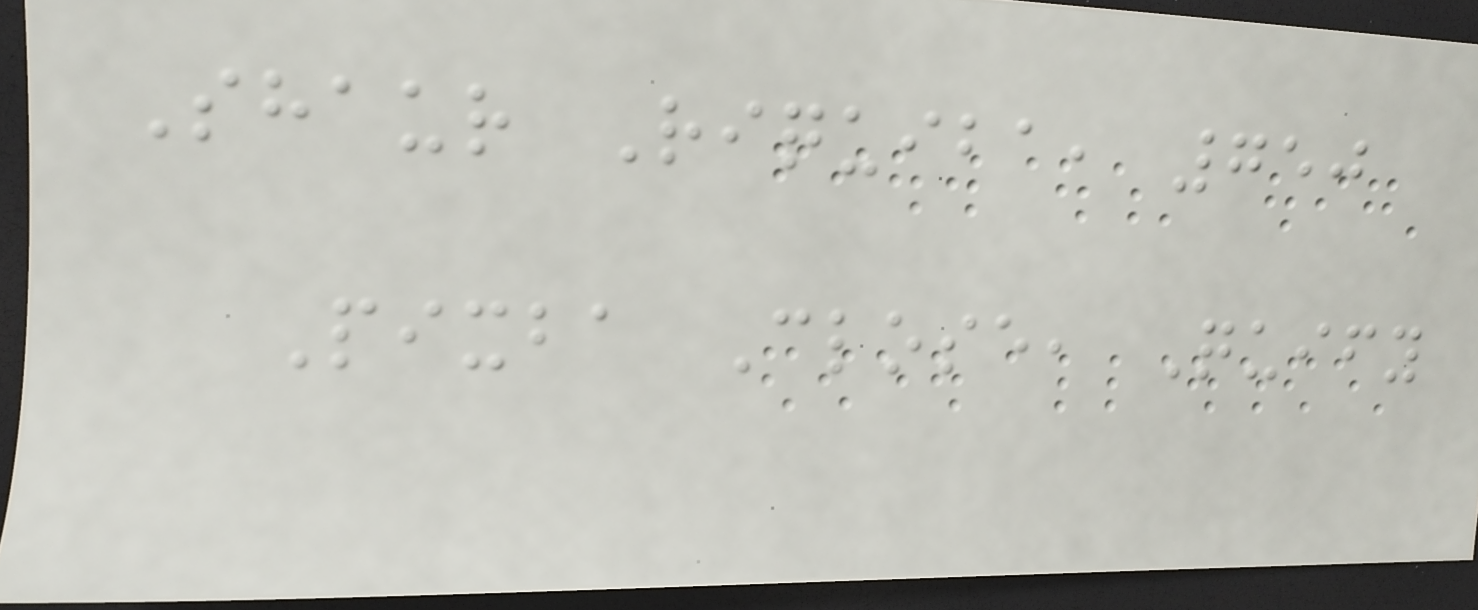Shaur Riquiba, 750
Pixba Close, Quify
